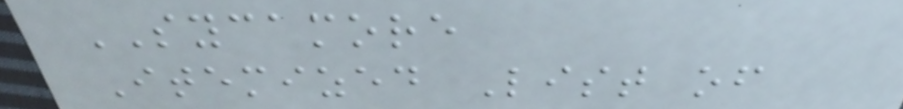SYCAMORE
Itemized List of
